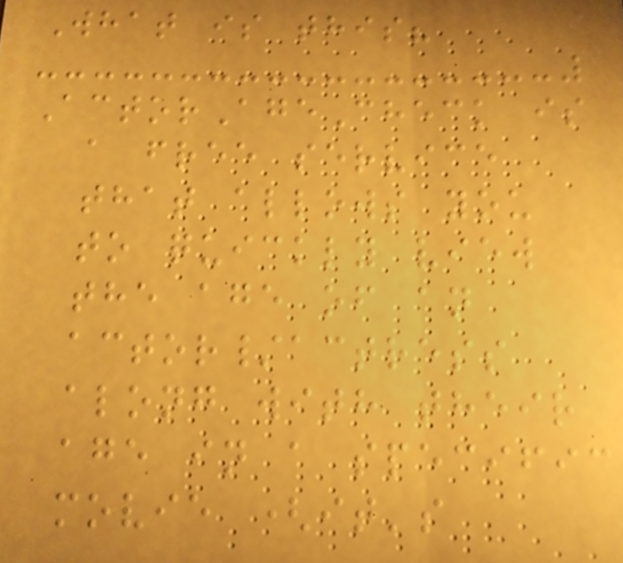What is this?
ActorAgeCheck is
a free service
that allows you
to quickly view
the age of an
actor/actress
along with their
age in a specific
movie (it's
